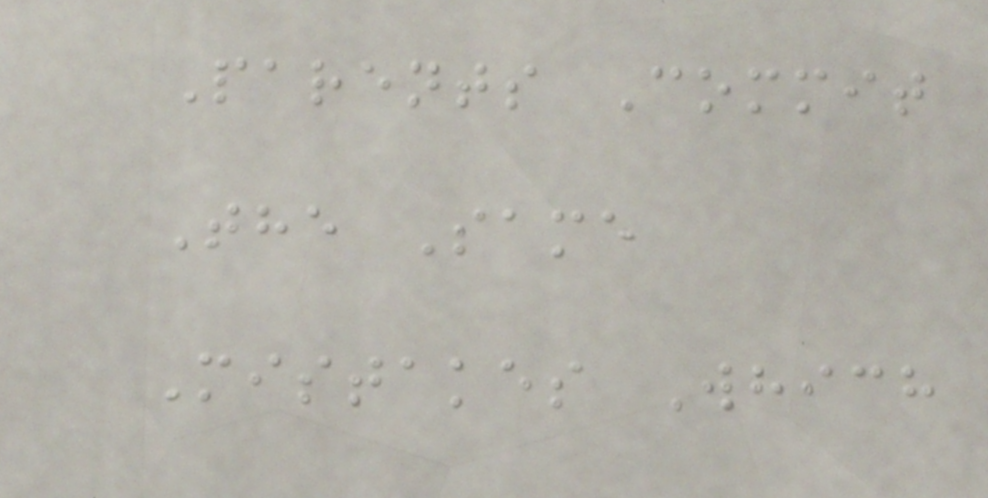Parents Commit
The Same
Mistakes Which
